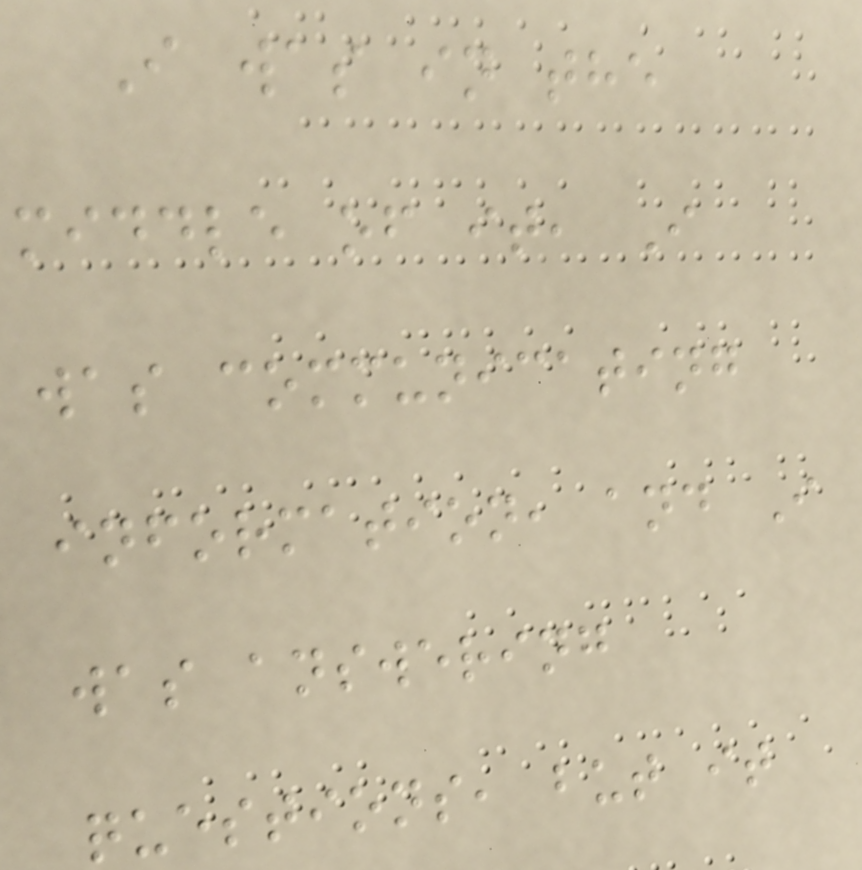I was in the
middle of it, I
was communicating
information, and I
was answering
questions, but it
